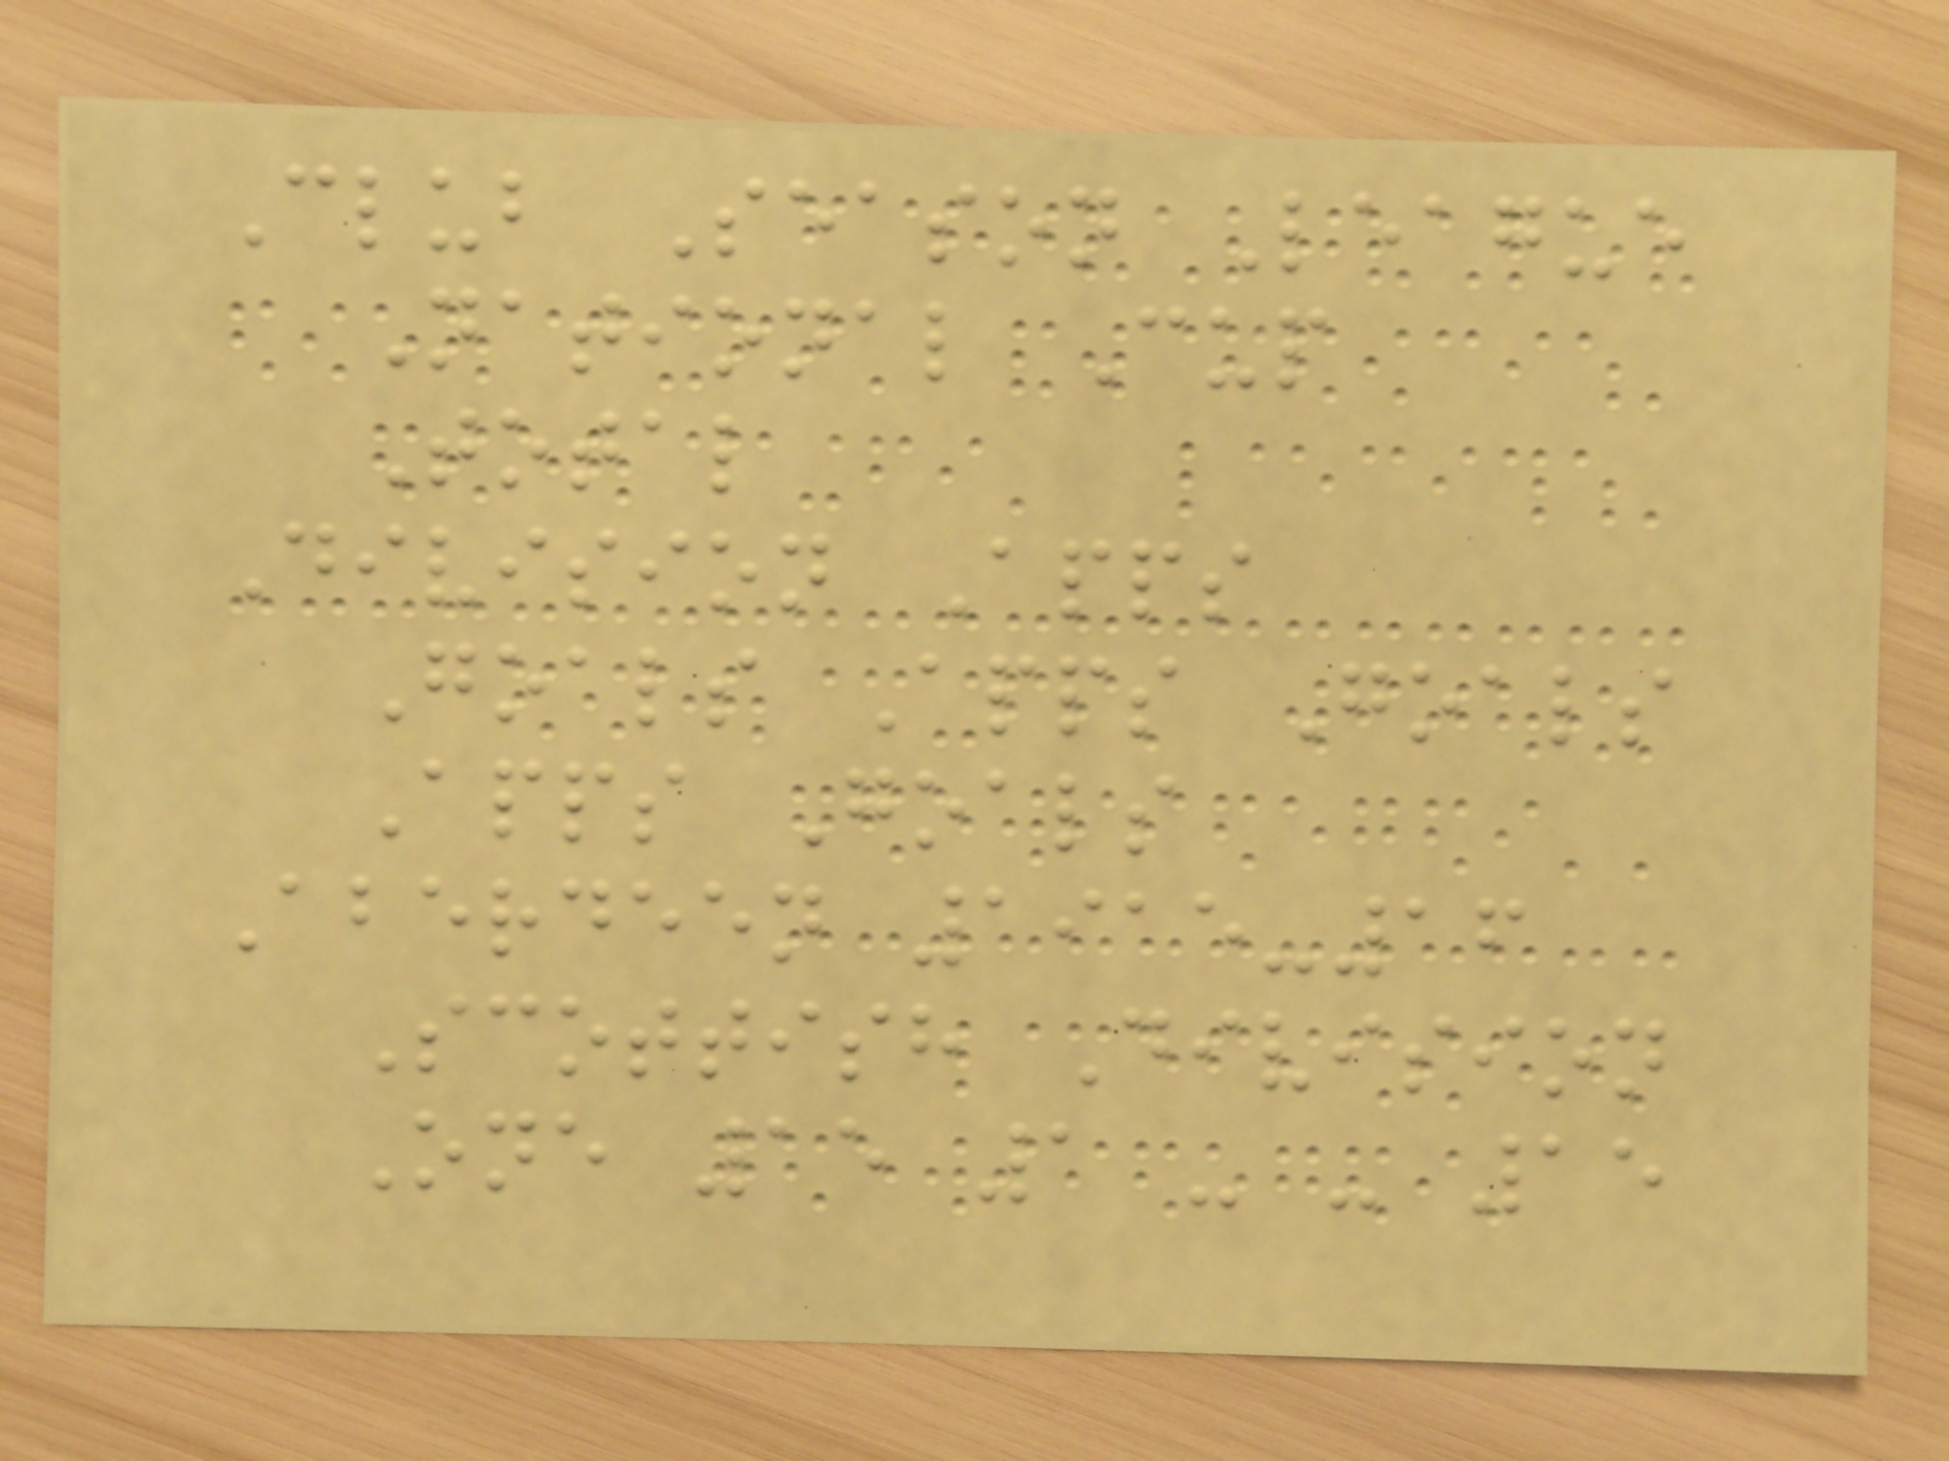Club Season League
National Cup
Total
Division Apps
Goals Apps Goals
Apps Goals
Aberdeen 1915-16
Scottish Division
One 15 1 - - 15
